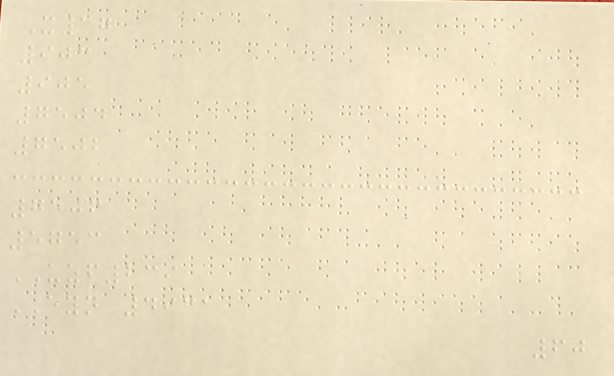X17
903
905
7504
7502
7506
5753
UZF239
EYN 4931
60
